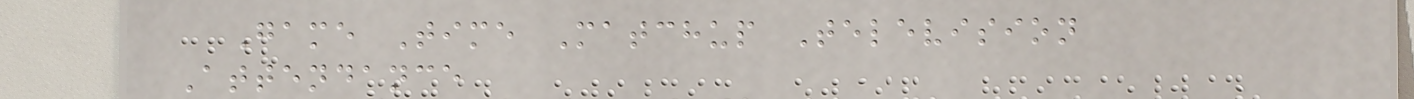Game Time Matchup Television
Attendance
